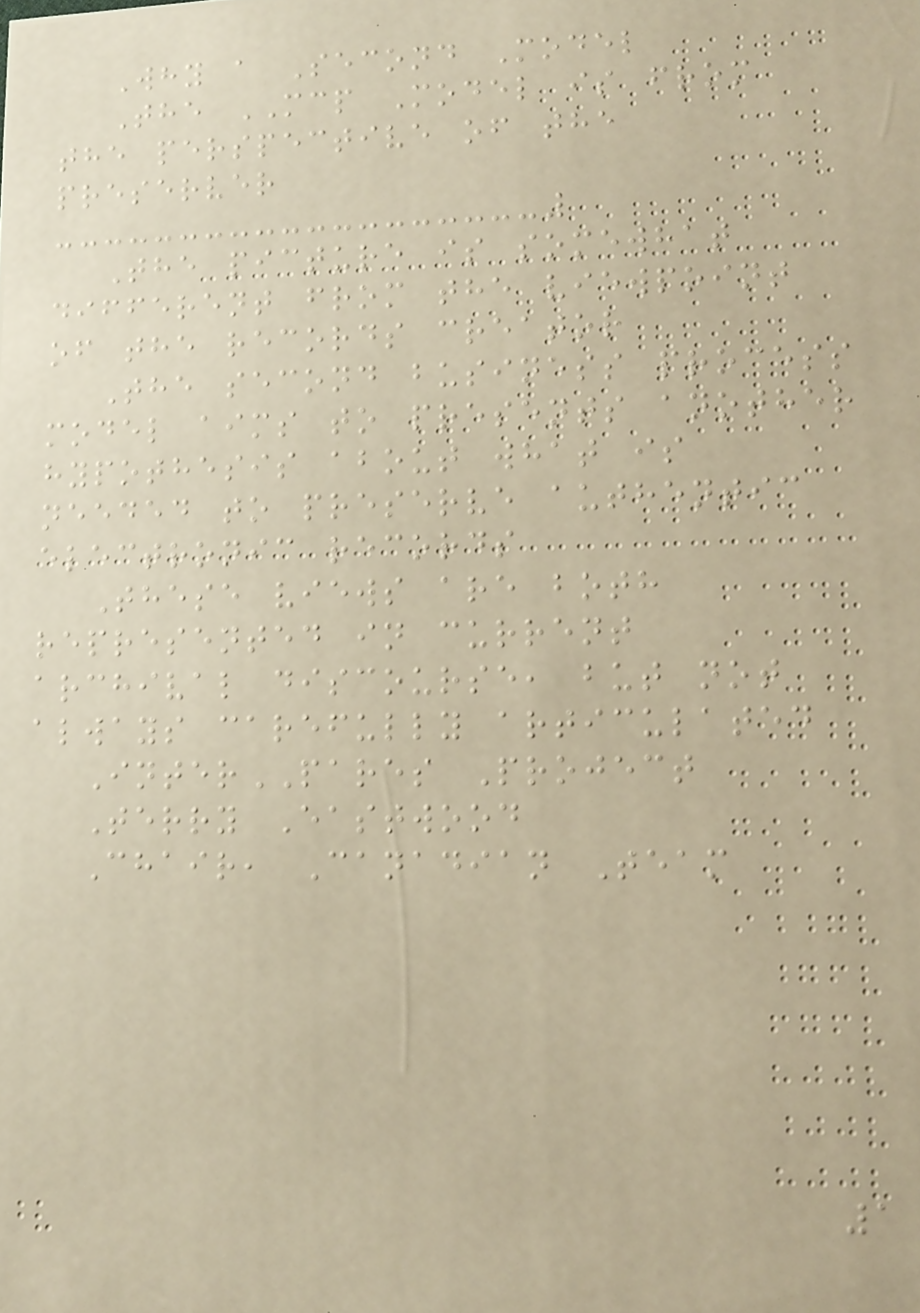Why a Second Model
The MCP Model is from
the perspective of the
preserver
The picture is somewhat
different from the viewpoint
of the records creator
The second business process
model aims to presents another
hypothesis about what is
needed to preserve authentic
electronic records
These views are both
represented in current
archival discourse, but not
always carefully articulated
InterPARES Project
Terry Eastwood
Chair, Canadian Team
1
